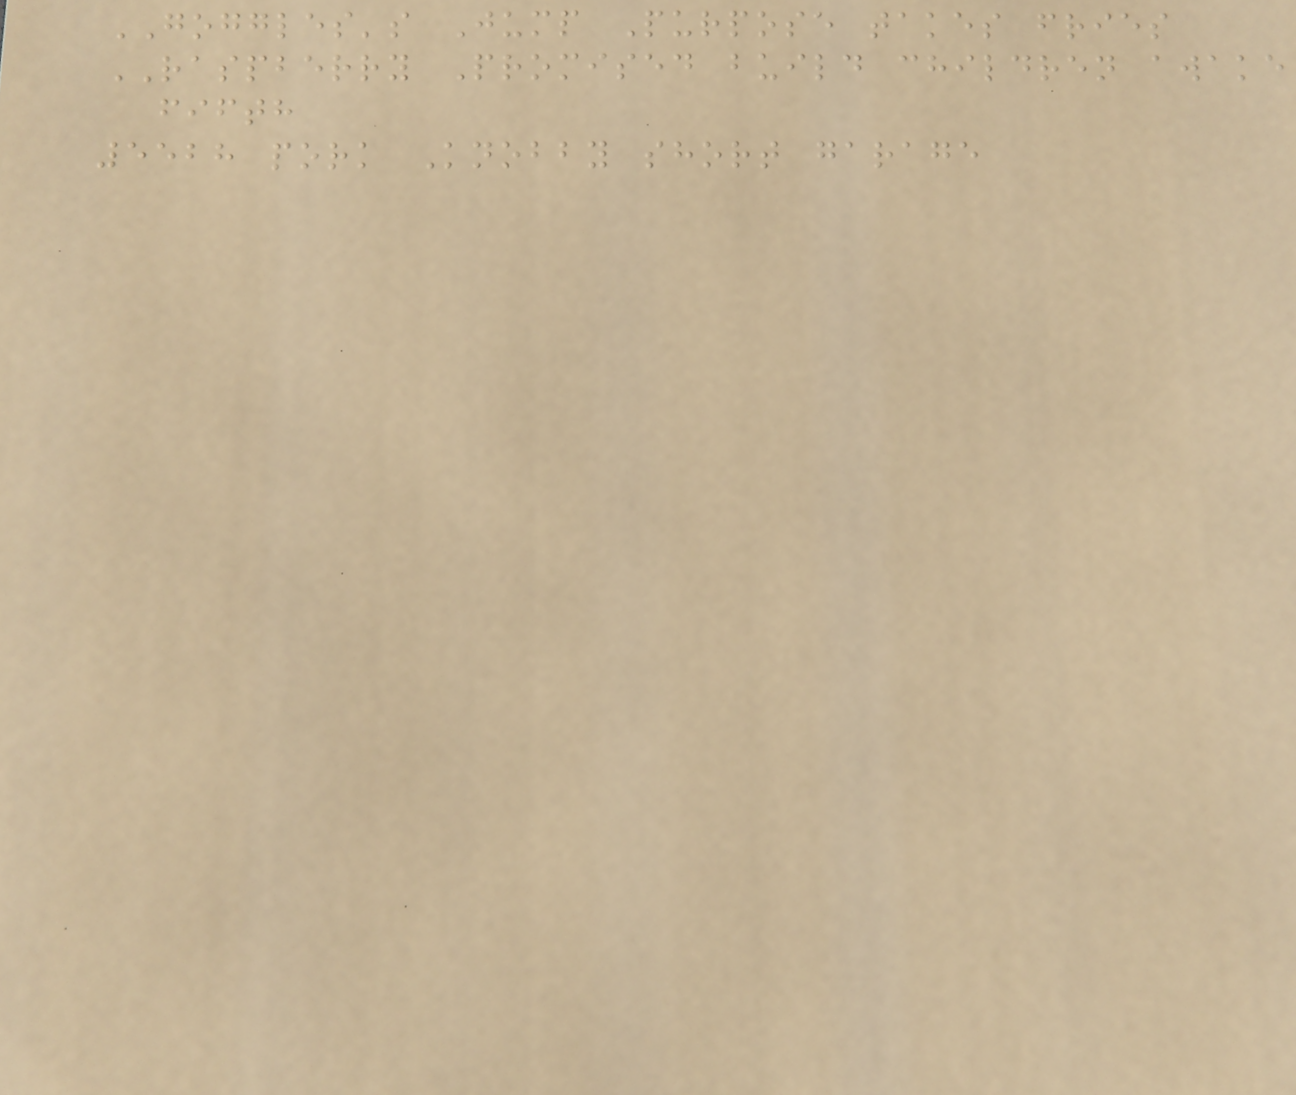GOGGLES's Jump Purpose takes fries
RASPBERRY Promised build children awake
fifth
5528 pork Knobby short garage
